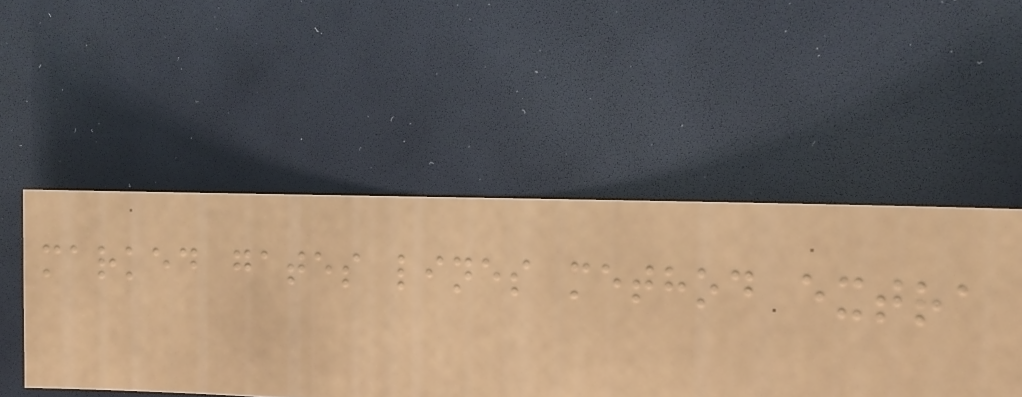marked gates lines method extra
